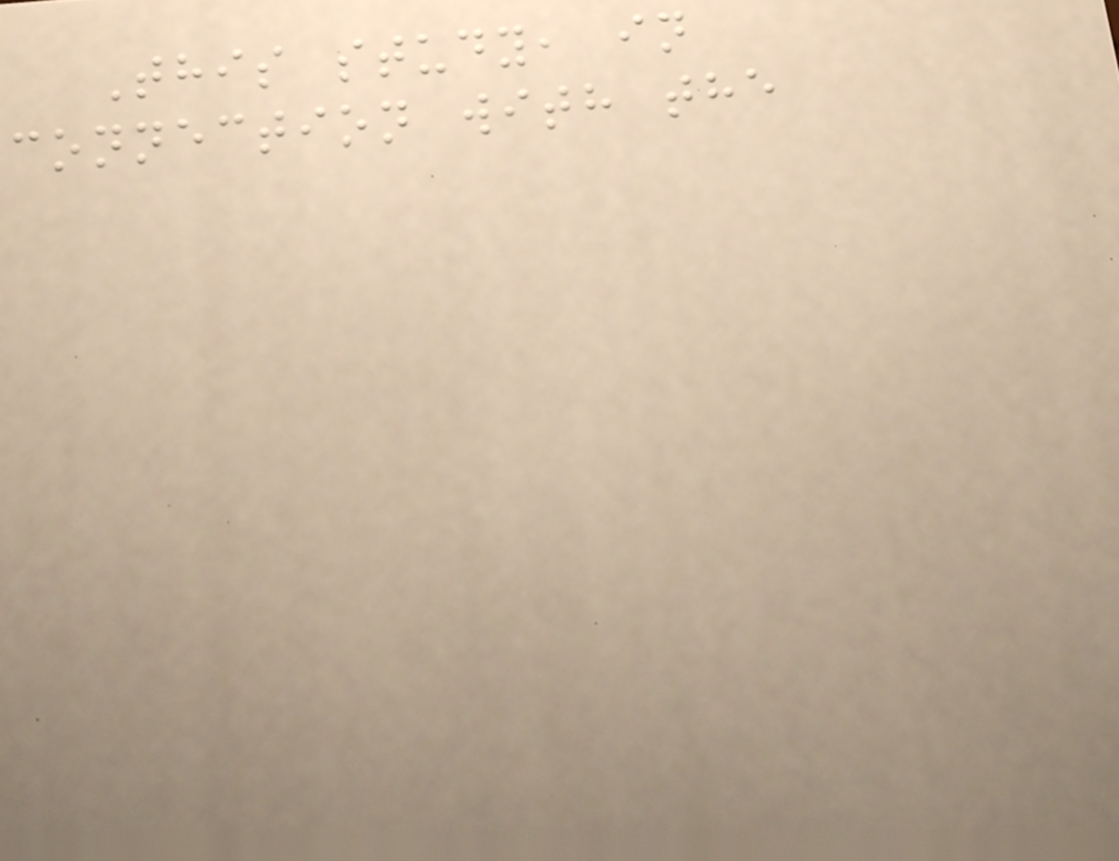This study, in
connection with the
